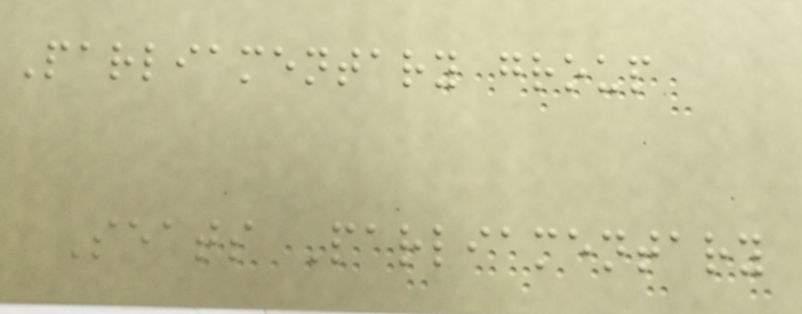Parliamentary group
Seats Parliamentary
